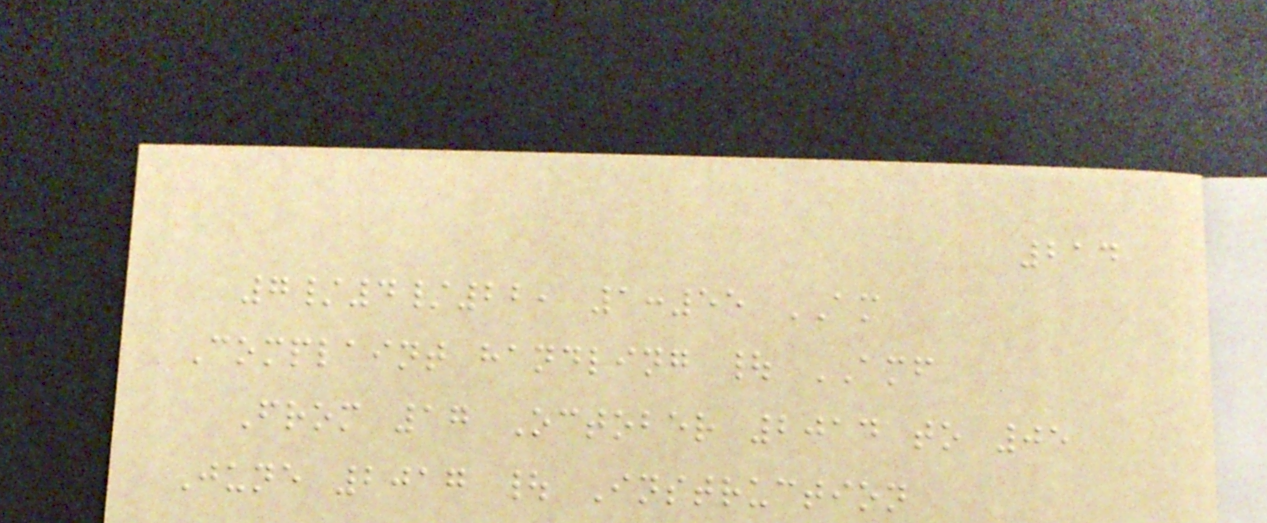214
7/4/22, 1:55 AM
Complaint handling | AMF
From 17 October 2014 to 05
June 2017 | Instruction
